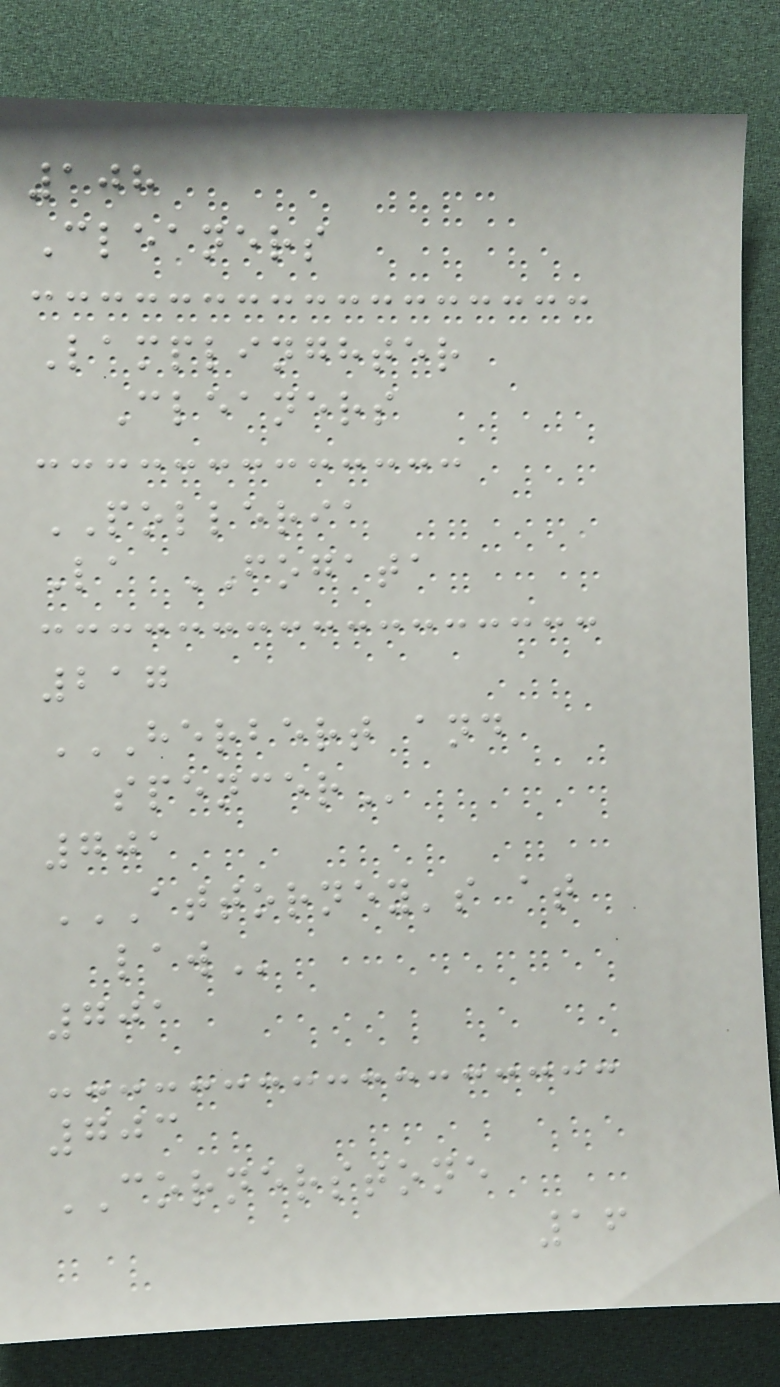108
Cleaners
Lamplinghter
Cleaners
POLLERIA
La FOGATA
217
HERBERT AND
SPENCER
701
ATTORNEY'S AT
LAW
701
703
CORNERSTONE
16
